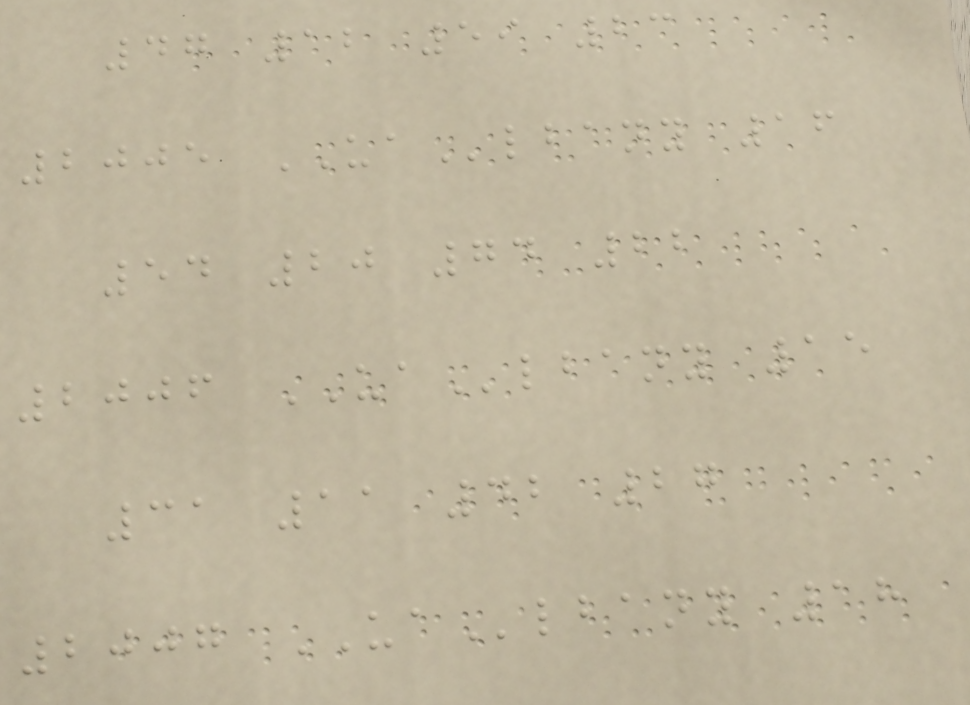47 12 59 23
2005 UAlbany 16
54 20 74 22
2006 UAlbany 15
31 11 42 27
2007 UAlbany 18
